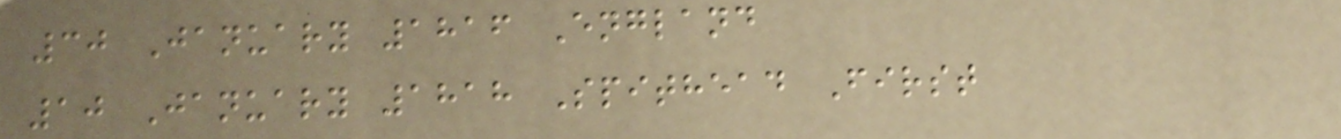30 January 1816 England
10 January 1818 Spithead First
